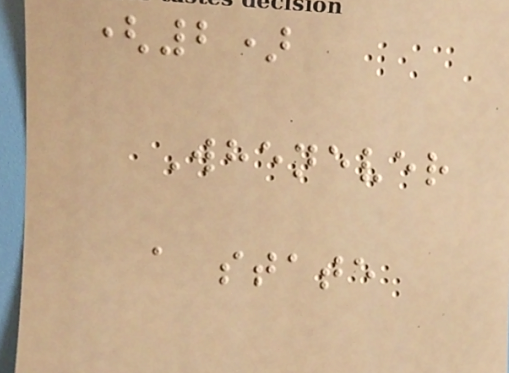(2)
Whenever
a state
